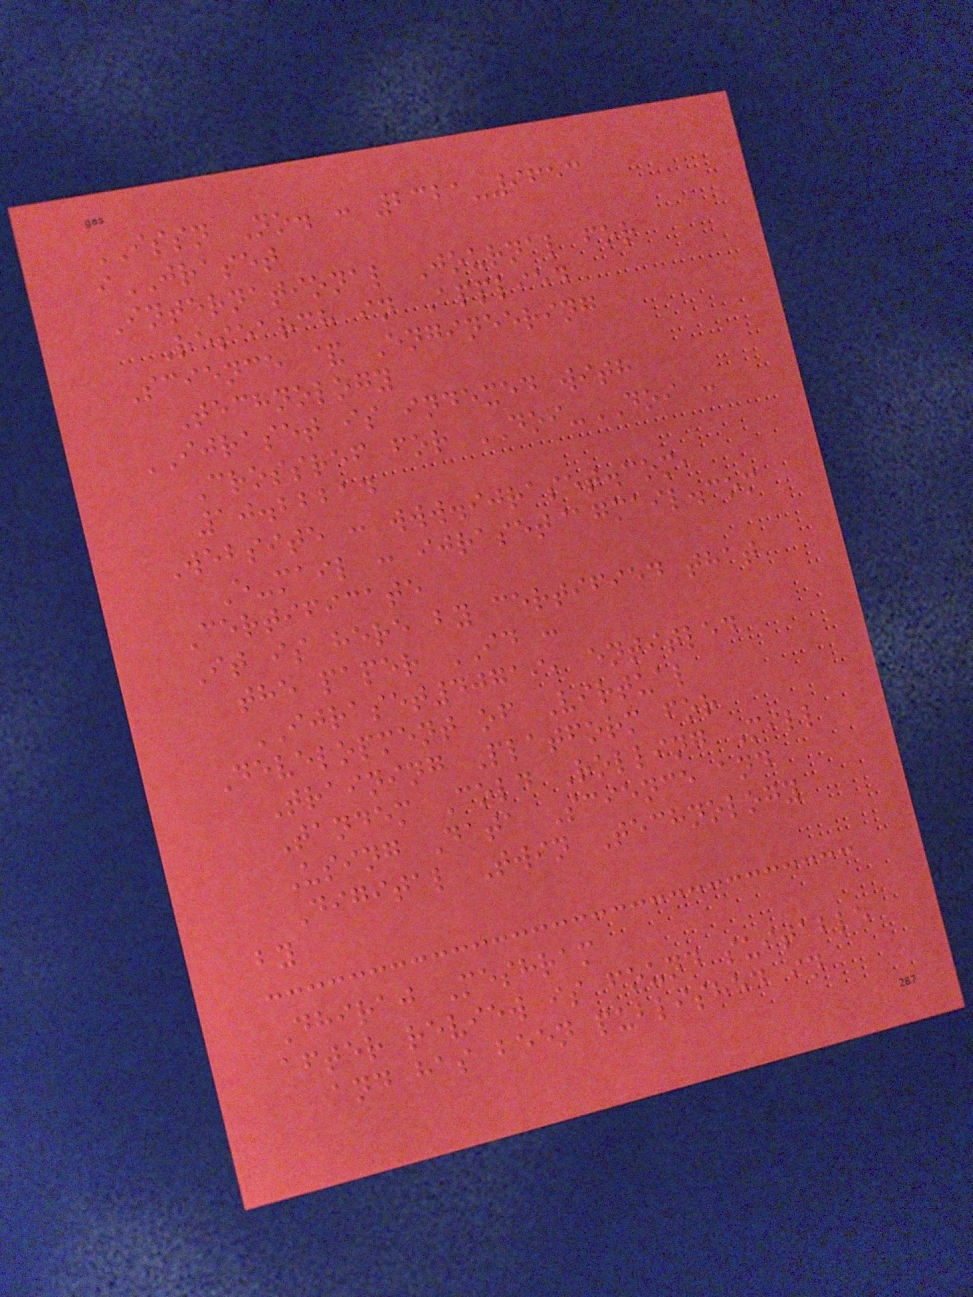ISSN No. : 2321-9653
iJRASET
International Journal for
Research in Applied
Science & Engineering
Technology
IJRASET is indexed with
Crossref for DOI-DOI :
10.22214
Website : www.ijraset.com,
E-mail : ijraset@gmail.com
Certificate
It is here by certified that
the paper ID :
IJRASET40719, entitled
Development of Virtual
Training Platform for
Tandem Cold Rolling Mill
Using Data Science and
Digital Twin Technology
by
Dhiraj Meshram
after review is found suitable
and has been published in
